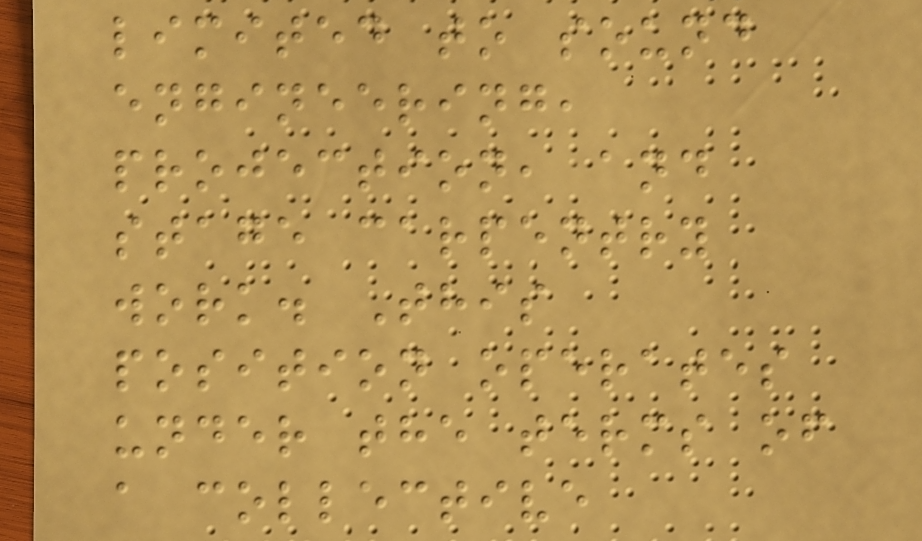limited to sound
engineering,
projection, and
stage carpentry
work. This
position operates
under the terms of
a collective
